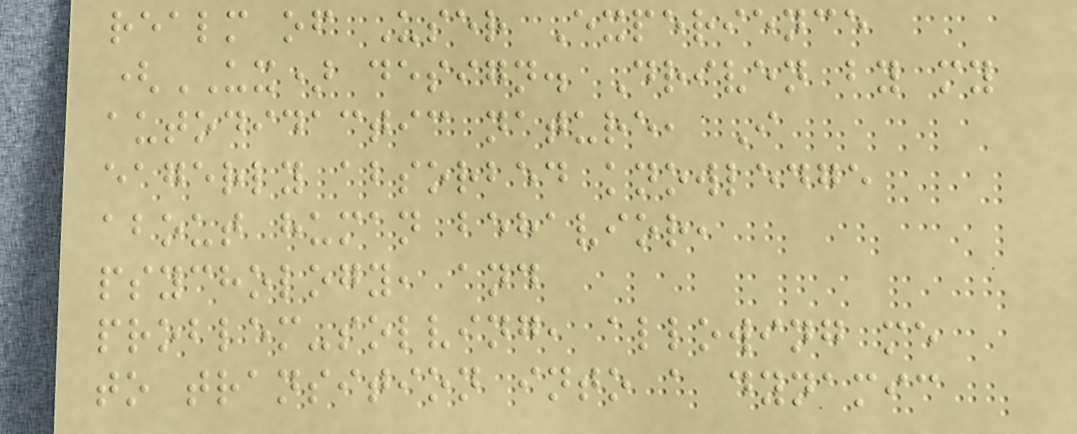realm of User Experience
(UX) design. Driven by my
autodidactic nature, I
eagerly absorbed knowledge
about human behavior,
psychology, and
problem-solving, allowing me
to transition into a dynamic
